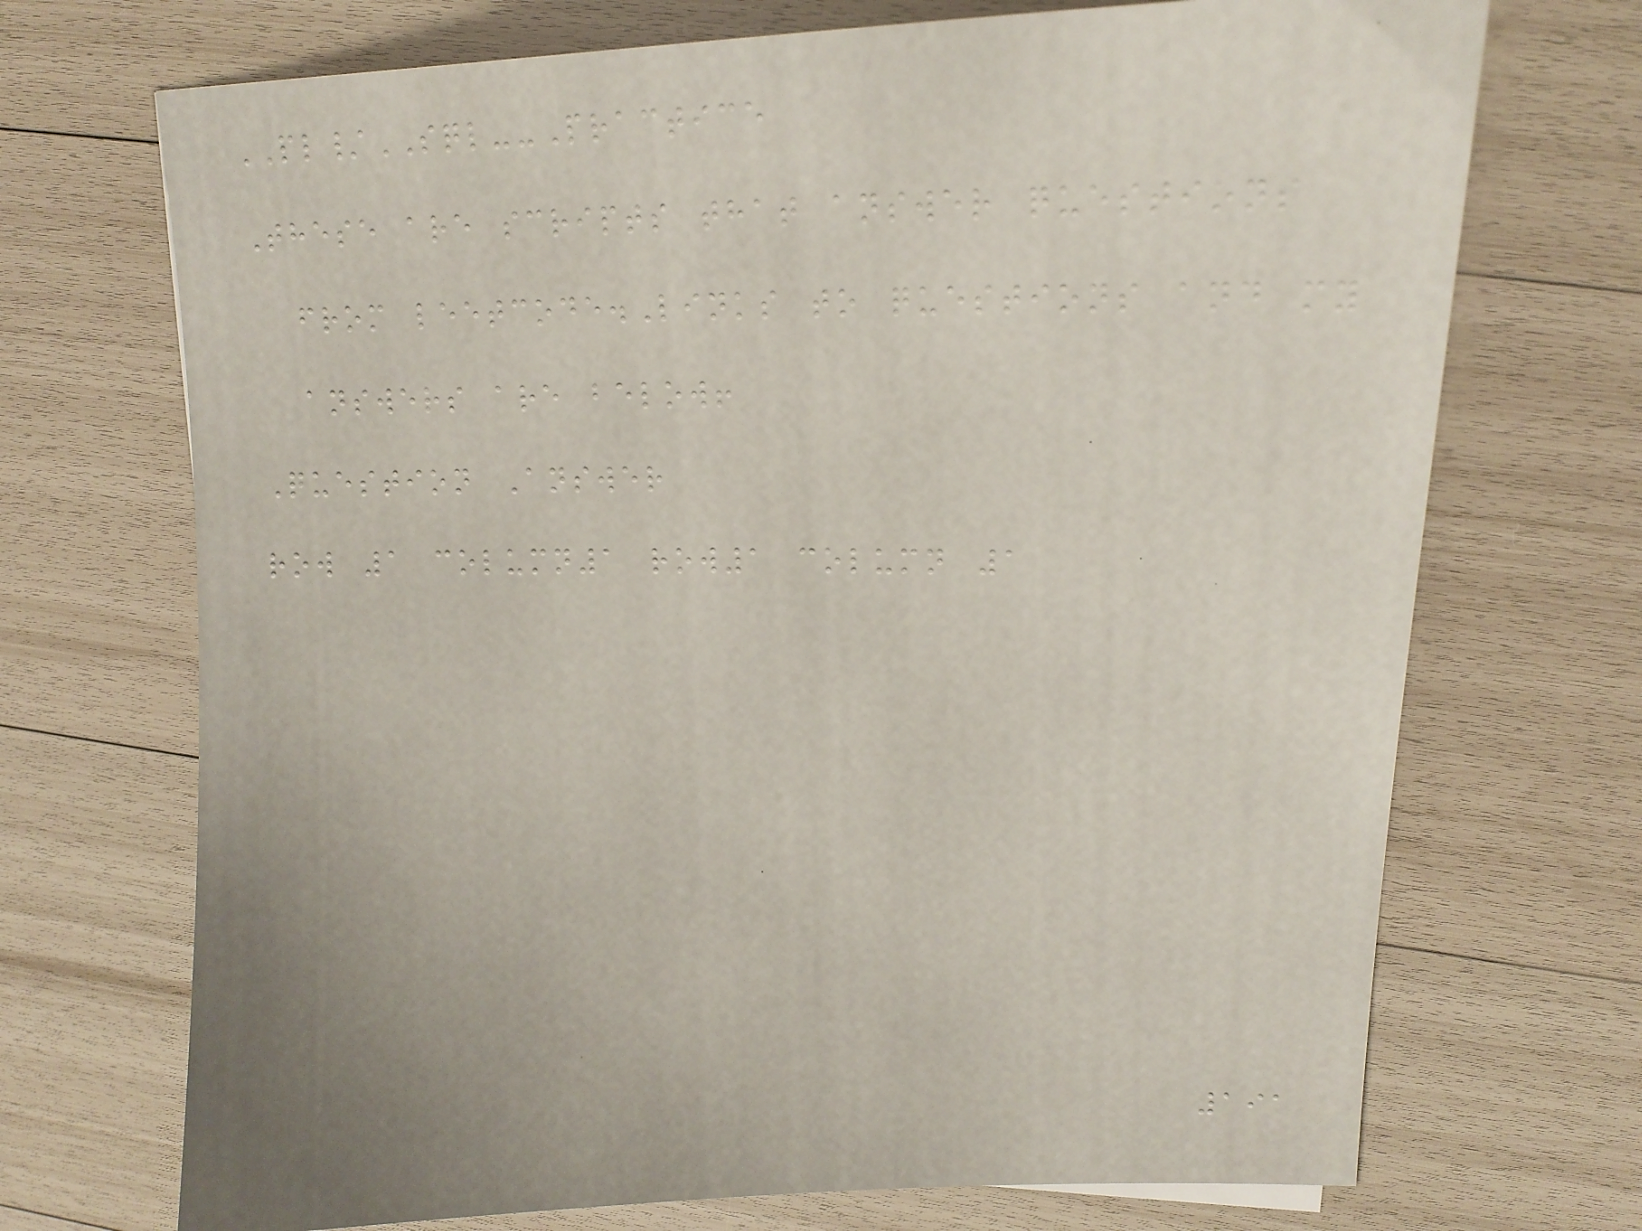PL/SQL--Practice
These are scripts that answer questions
from leetcode.Links to questions and my
answers are below!
Question Answer
row 1 column1 row1 column 1
191
